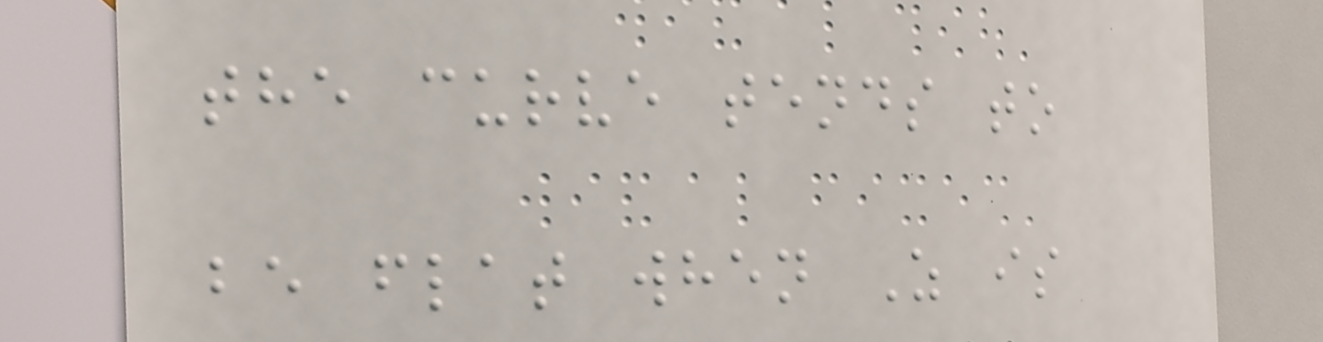the curve tends to
be flat when Z is
